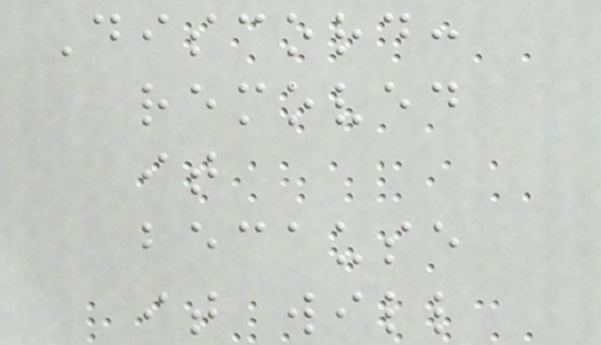Discord:
removed
it
because
it will
